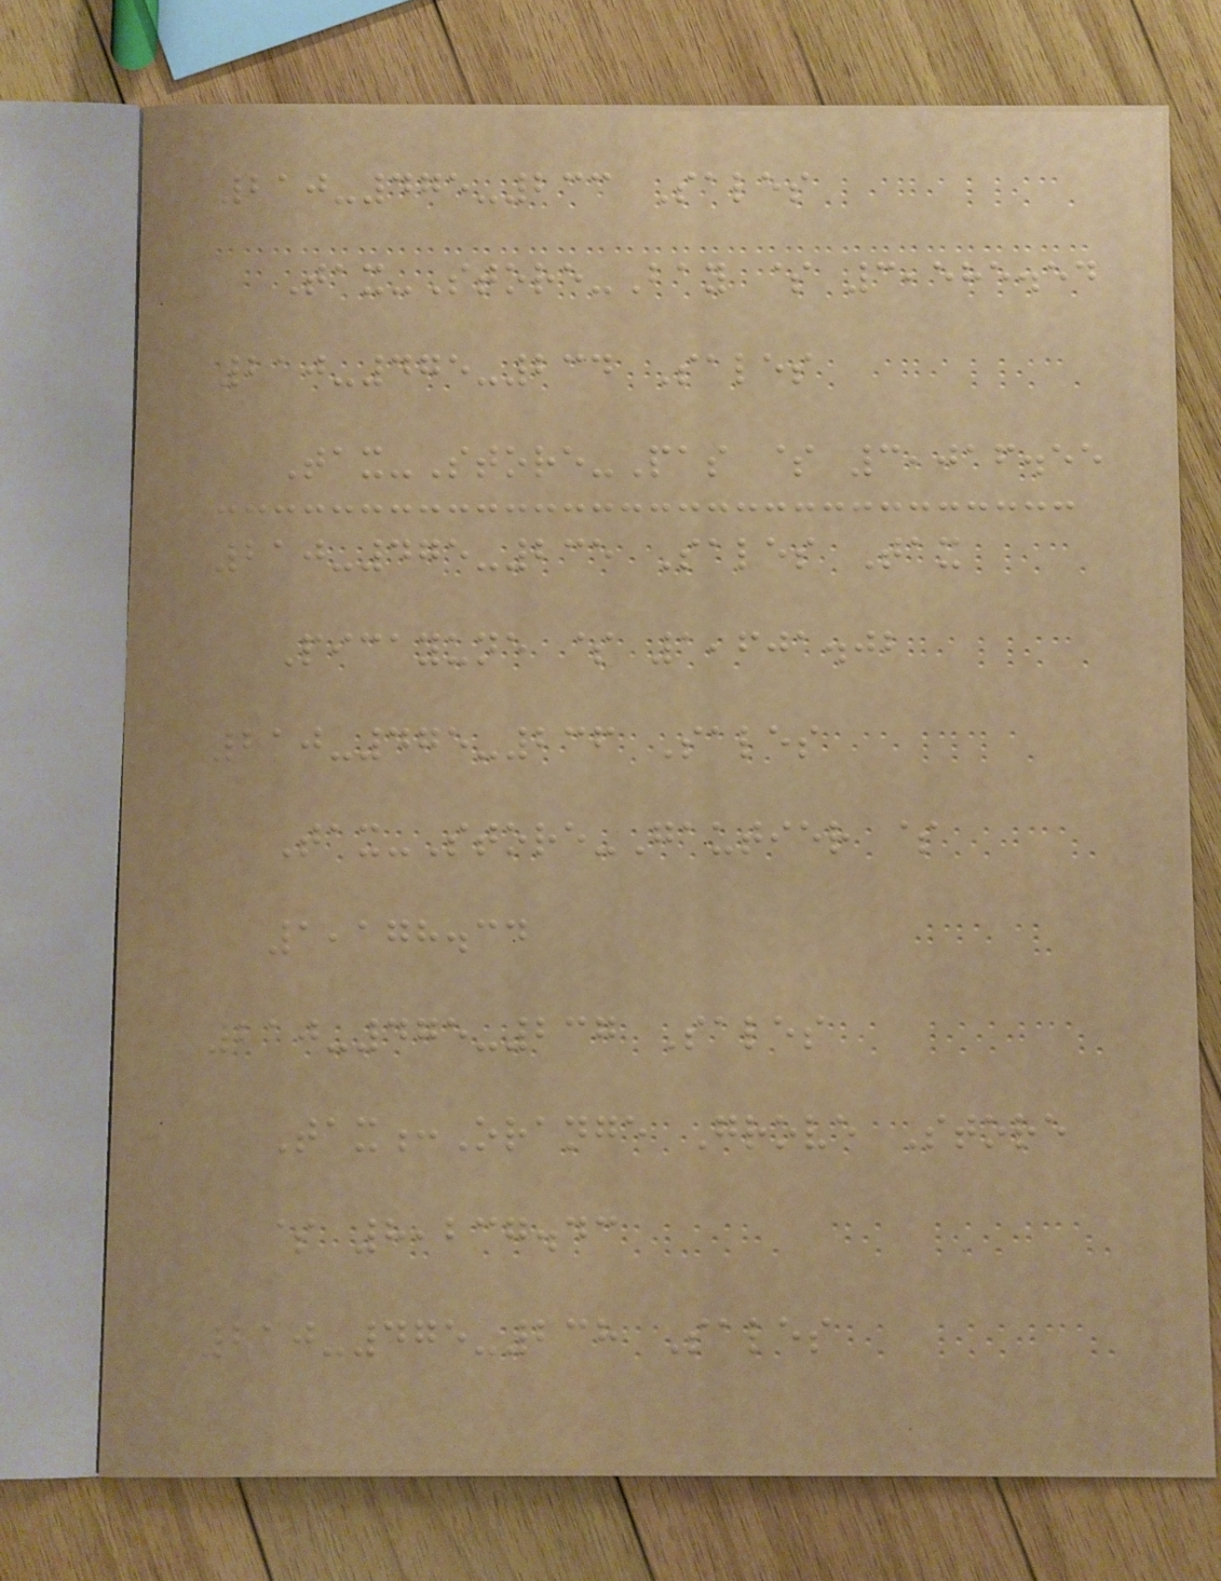210-475-233 Sales
Tax-Store-Bay $ 3,585.54
210-475-234 Sales
Tax-Store-Pas $ 3,016.55
210-475-235 Sales Tax
Picayune $ 1,601.02
210-475-236 Sales
Tax-Store-Gautier $
1,178.34
210-475-237 Sales
Tax:Orange Grove Store
$ 8,237.43
210-475-238 Sales
